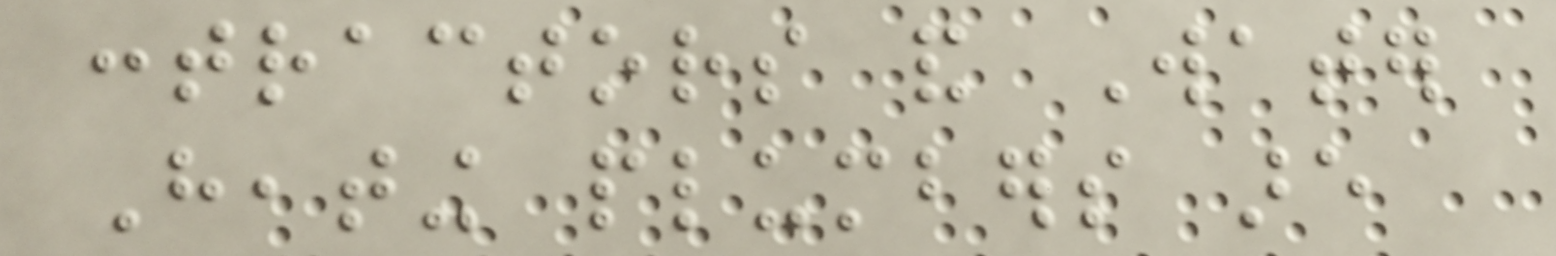contractors and Water
Heating plumbers are
